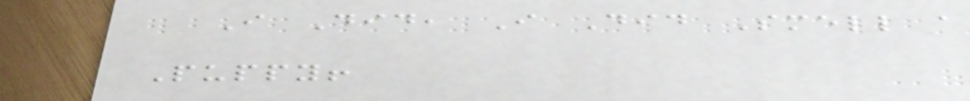I Did, I Did Smell a
Puppy!
